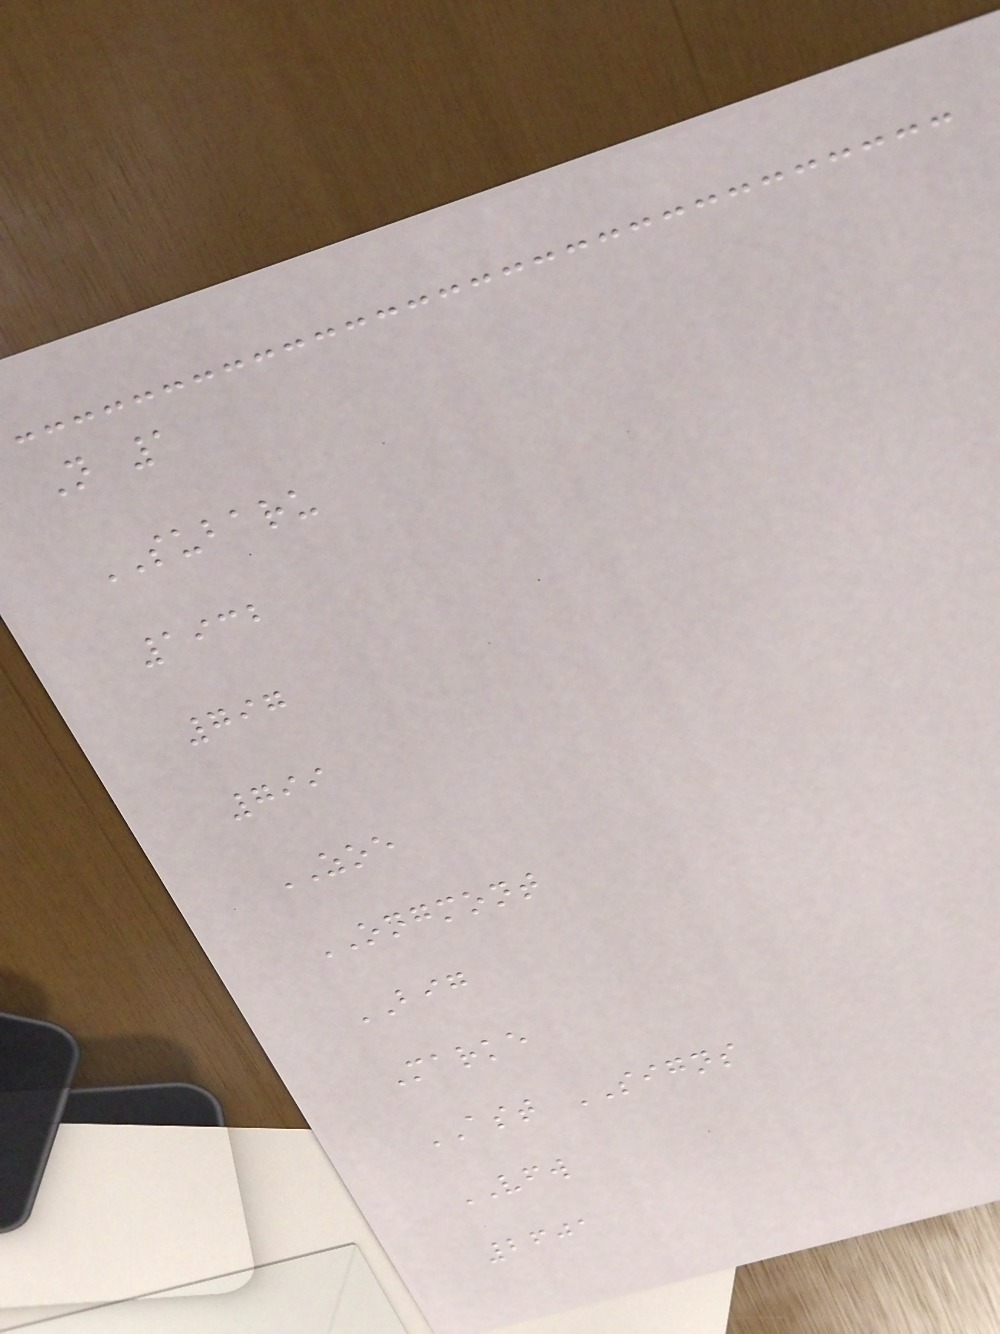N 1
SUBARU
1932
797
799
ZOE
ONGMONT
BIG
Marke
AST SIGNS
VFW
2601
